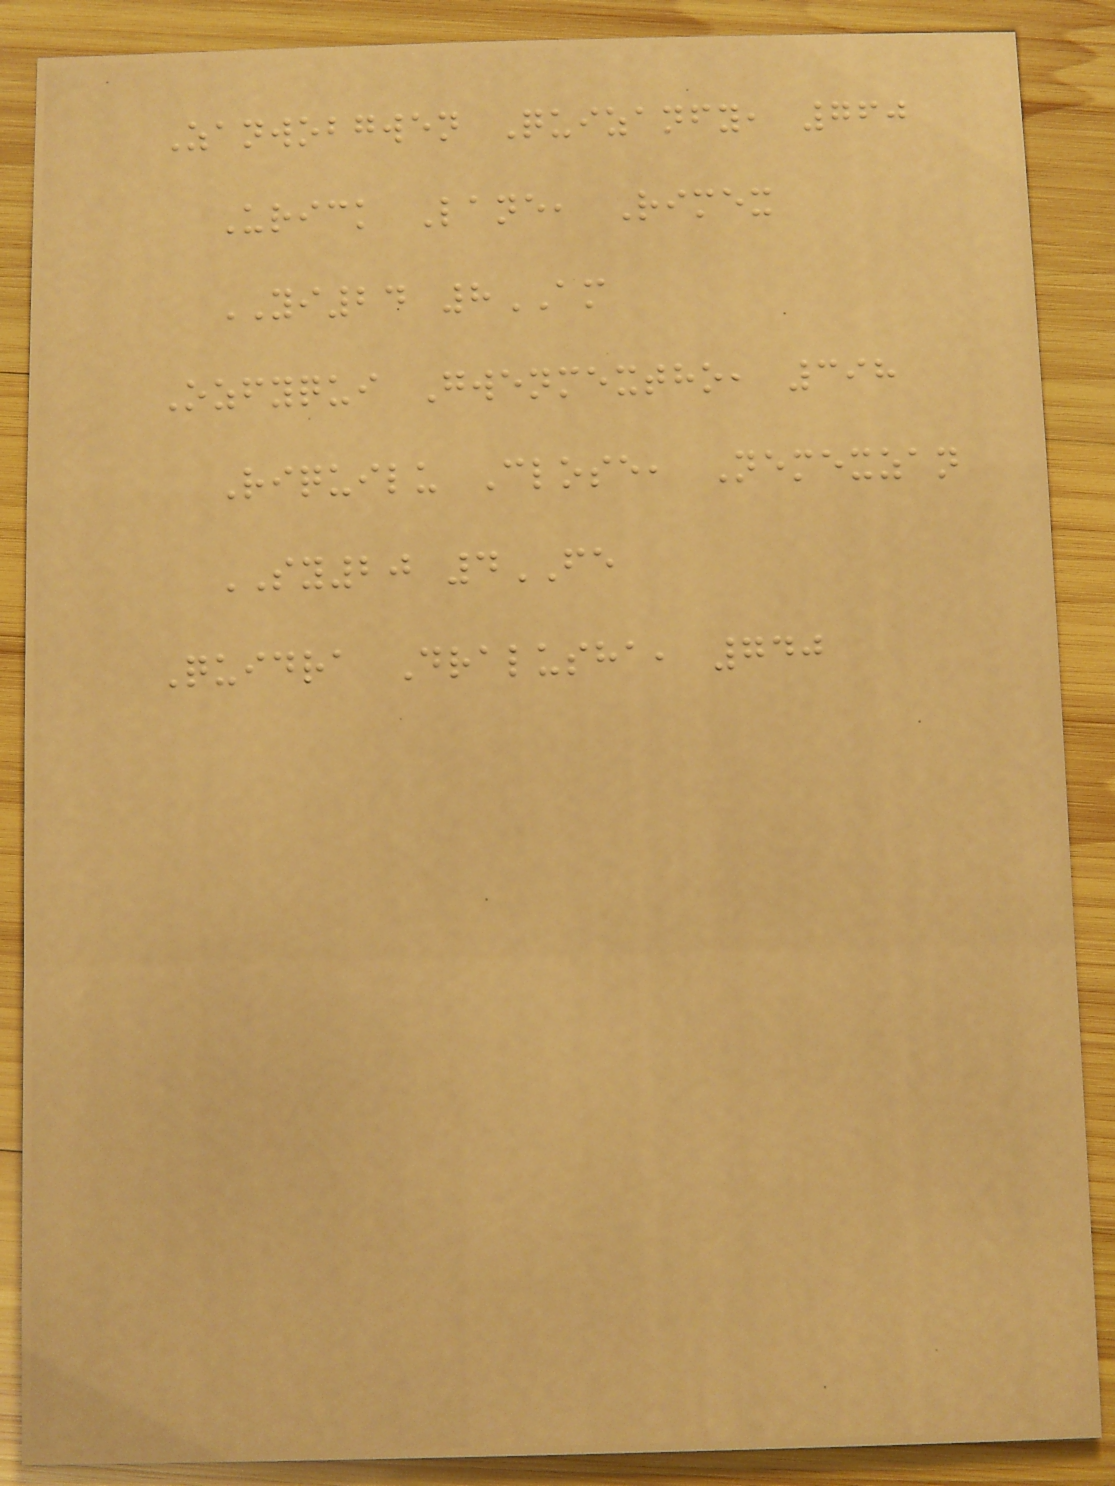Zanwobgwen Quizanfy, 760
Urick Lane, Rimex
YI24 8AM
Ozfyqui Gwenmextho, 398
Riquilu Close, Nemexzan
SY20 4FE
Quidra Dralusha, 740
